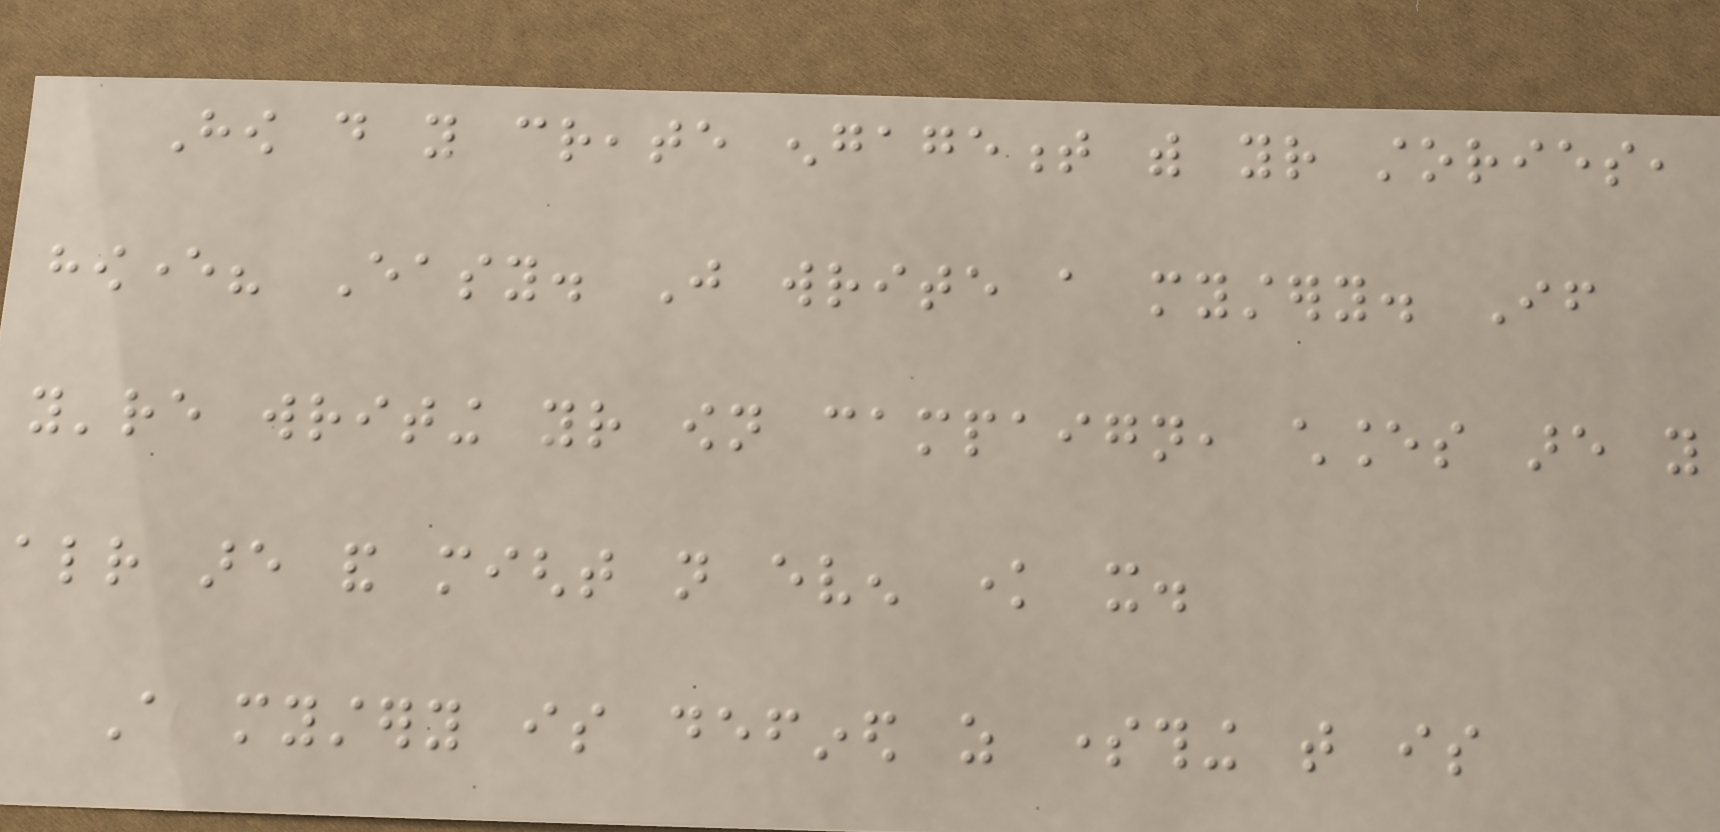How do you create engagement with your stories,
however? Easy. Just write a mystery. If
you're writing your own campaign, chances are you
already are and might not even know it.
A mystery is defined as something that is
